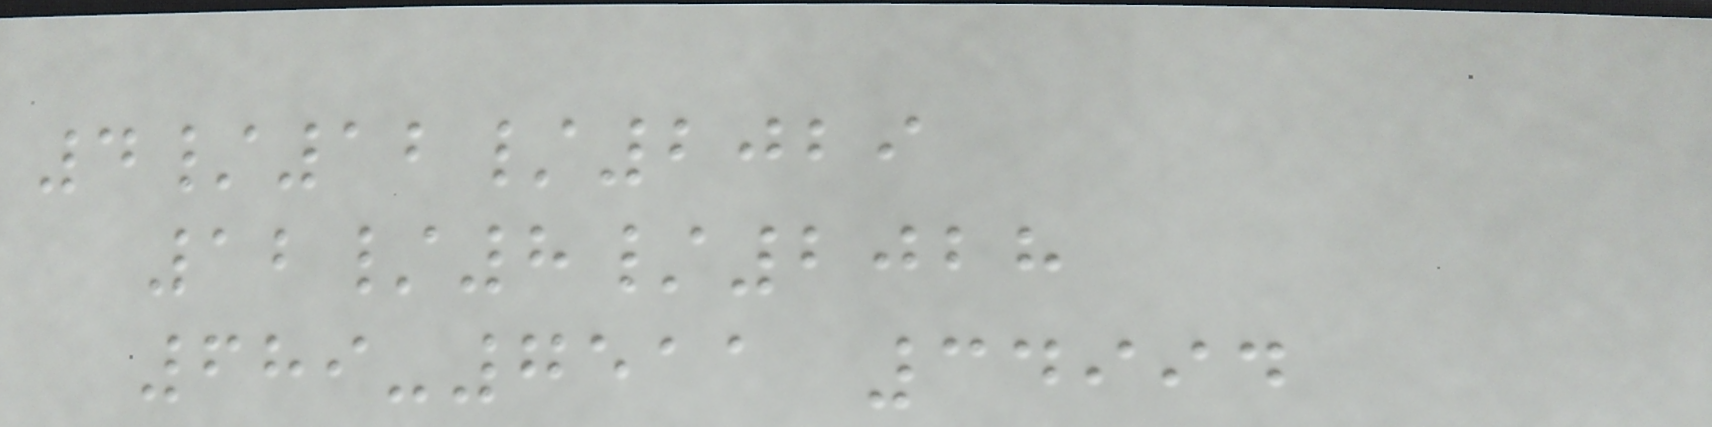4/12/2029
12/8/2028
689-7511 34994
